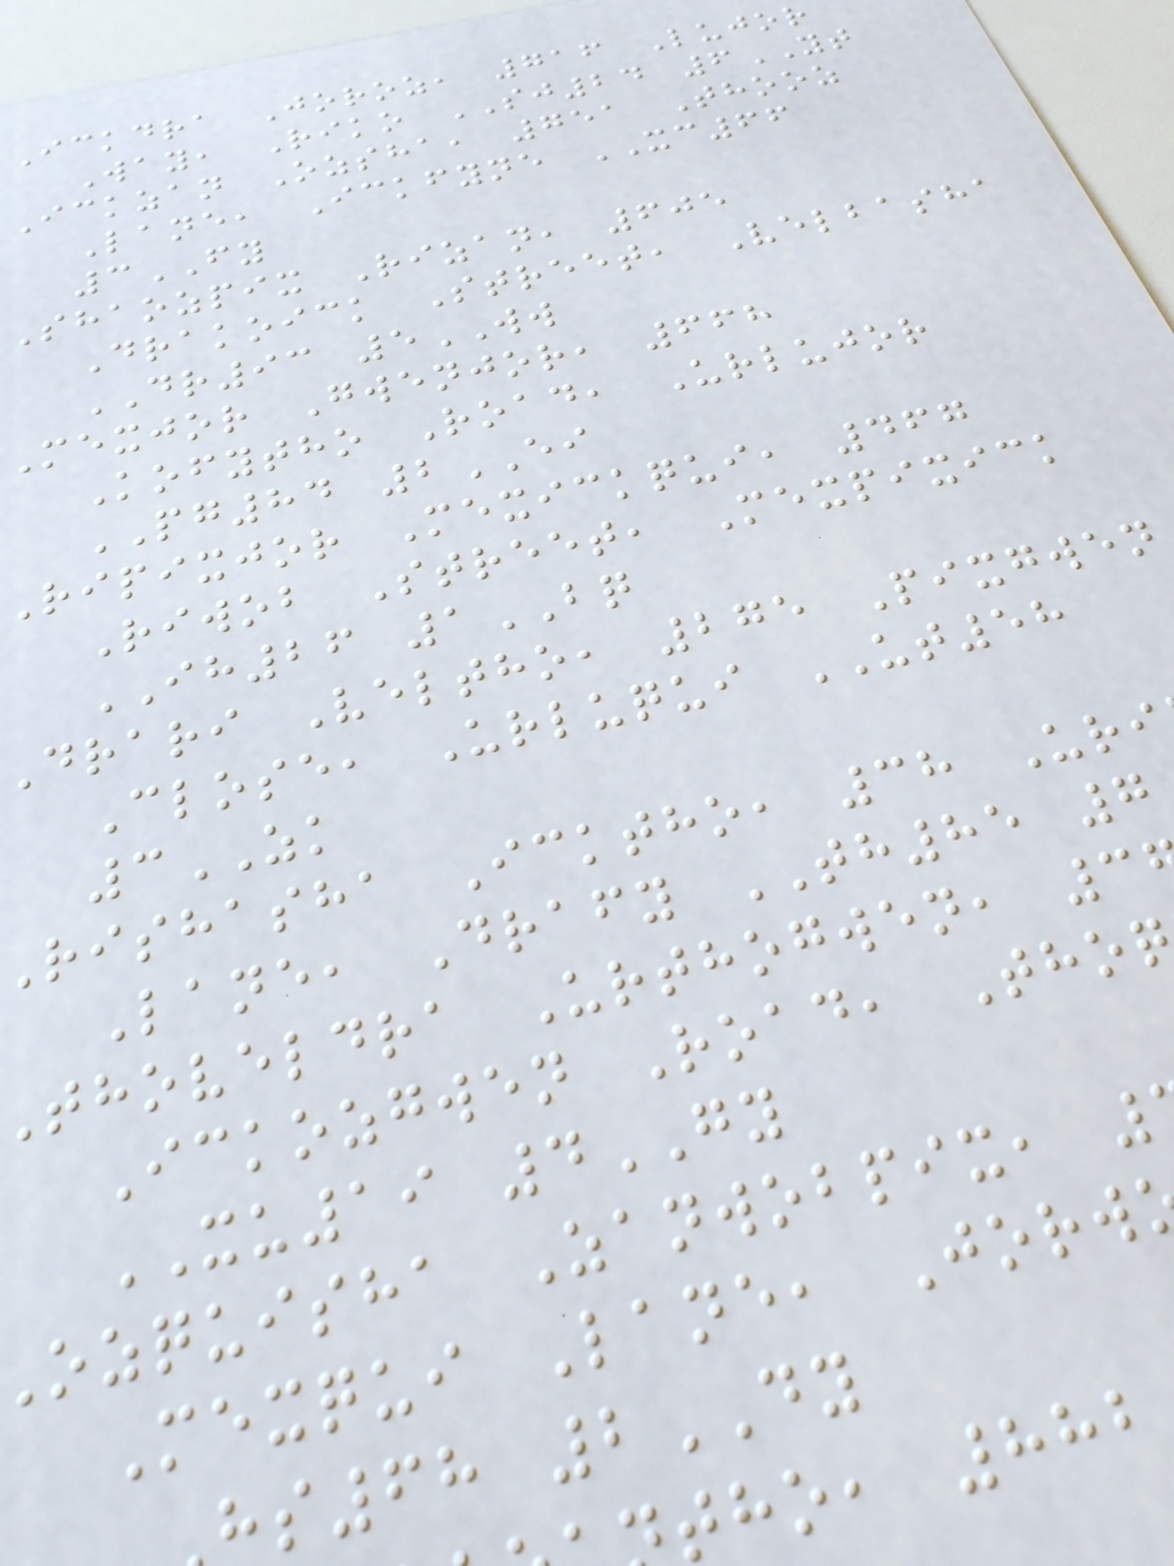Ickdra Joroz, 716 Lujor
Way, Riko SJ24 6YT
Ickzan Ozsha, 751 Thooz
Lane, Ickfyne XC66
3FY
Shaozpix Rizan, 605
Drakoick Street, Velbasha
DR93 5WW
Mexjor Gwenjor, 668
Kofytho Road, Urlujor
PG84 2EI
Ripixjor Mexickqui, 467
Riwob Street, Mexpixick
IH26 1BQ
Drari Veltho, 275 Pixgwen
Close, Urluqui UT58
3ZK
rishasha Icktho, 38 Uri
Lane, Drafy TH85 7
thoveldra Urthogwen, 3
Ickozgwen Road, Tho
XU19 4GY
ozquisha Zanwobpix,
Mexqui Lane, Jorw
hs68 2DY
tho, 882
